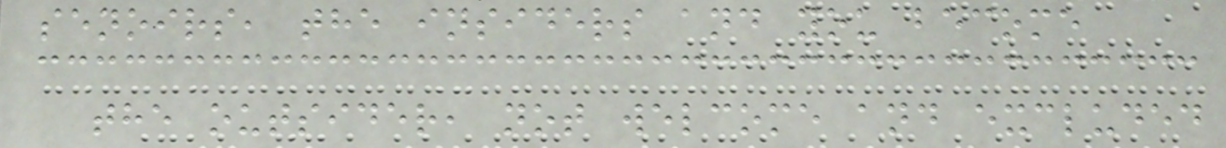senoirs, the insiders and you become
the outsider, not welcome and excluded
